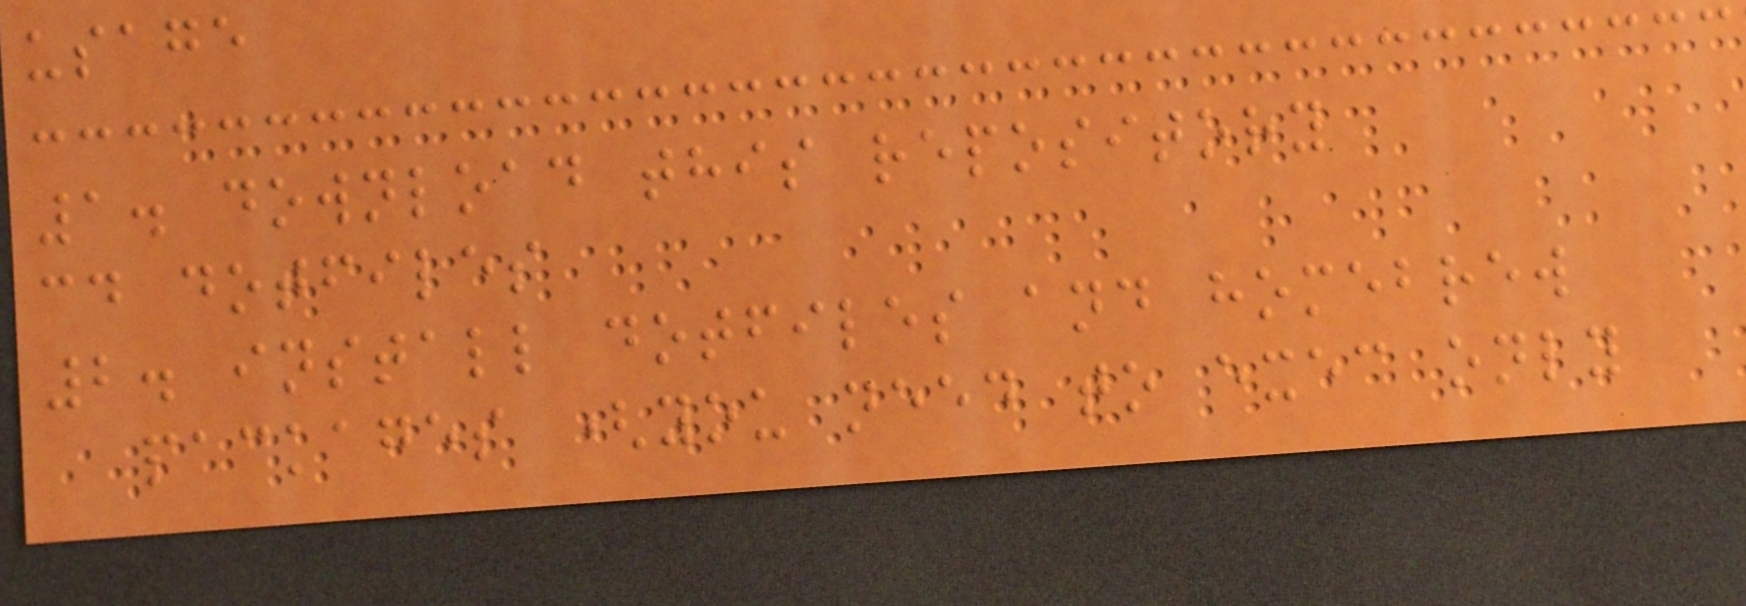usage
1. download this repository
cd dotfiles
2. install dotfiles and homebrew
packages (you need to exec only
